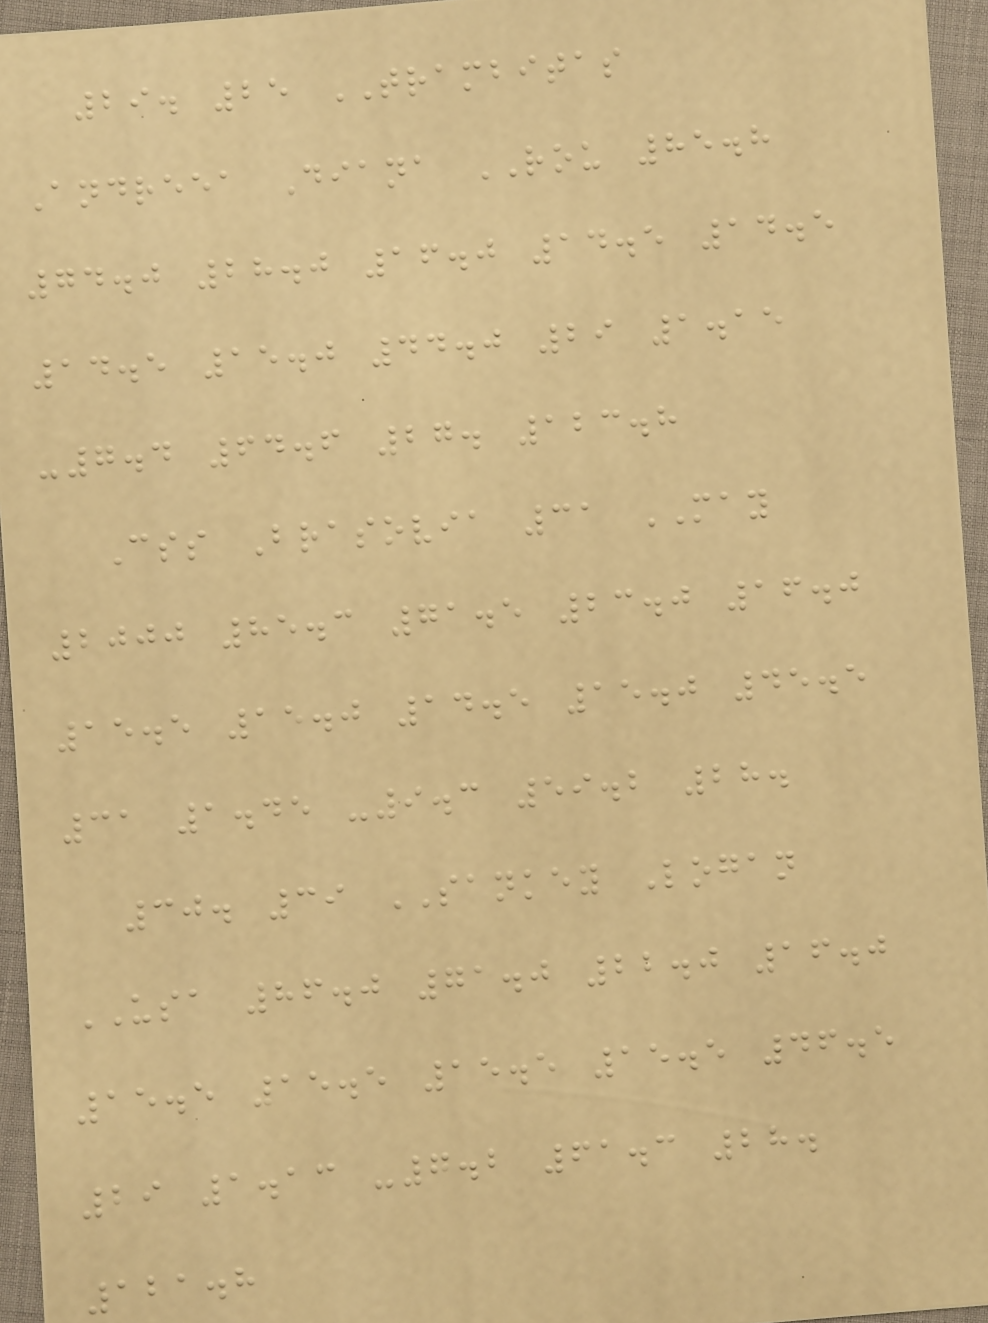29. 25 TRAMBITAS
Andreea Diana ROU 85.8
74.0 28.0 16.0 14.5 14.5
14.5 15.0 44.0 29 1.15
-7.4 64.6 27. 123.8
Css Brasovia 31 MAY
2000 85.3 71.5 23.0 16.0
15.5 15.0 14.5 15.0 45.5
31 1.45 -9.3 59.2 28.
30. 39 SANKEY Logan
USA 86.0 71.0 22.0 16.0
15.5 15.5 15.5 15.5 46.5
29 1.13 -7.2 61.3 28.
121.8
